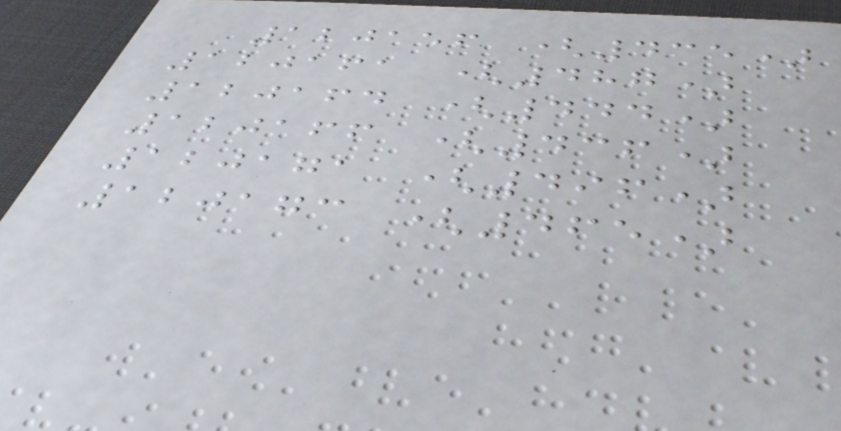120156 (435)
120161 (487)
120164 (444)
120166 (436)
120171 (496)
120173 (465)
